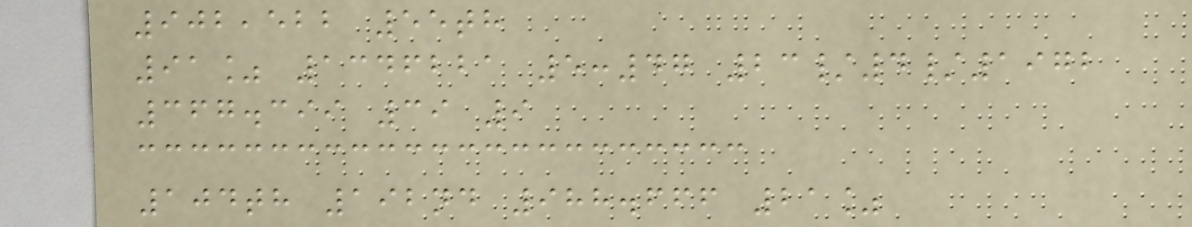902,522 55th
91% 1346221 5:47 23/4/1972
367.399 39 9
104th 192nd 988.666 21%
